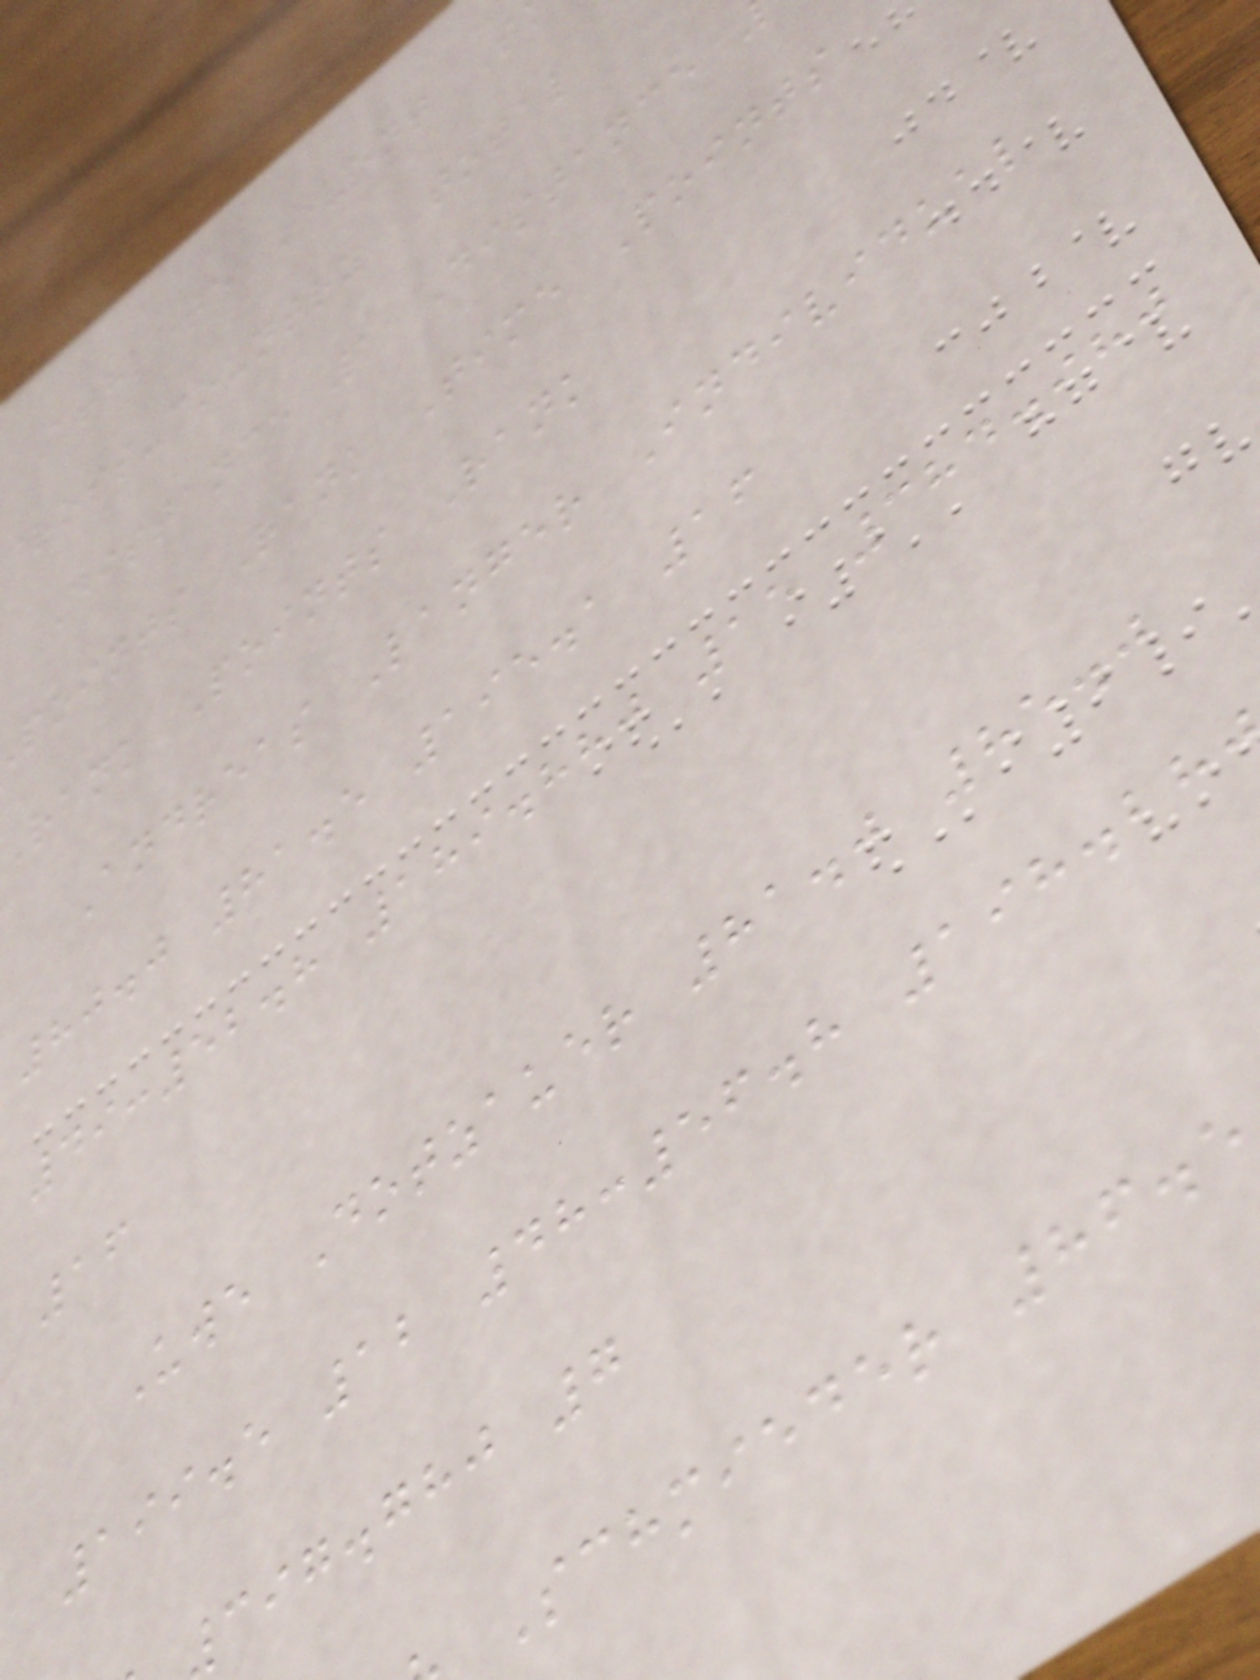Athlete Event S
cross-country Total
Distance 1 Distance
points Rank Time Points
rank Points Rank
Andreas Langer Individual
80.0 81.5 195.1 16
49:52.8 189.880 15 384.980
16
Uwe Dotzauer 81.0 85.0
199.5 12 48:56.8 198.28
cig.ghj 7
Schmieder 86.5
